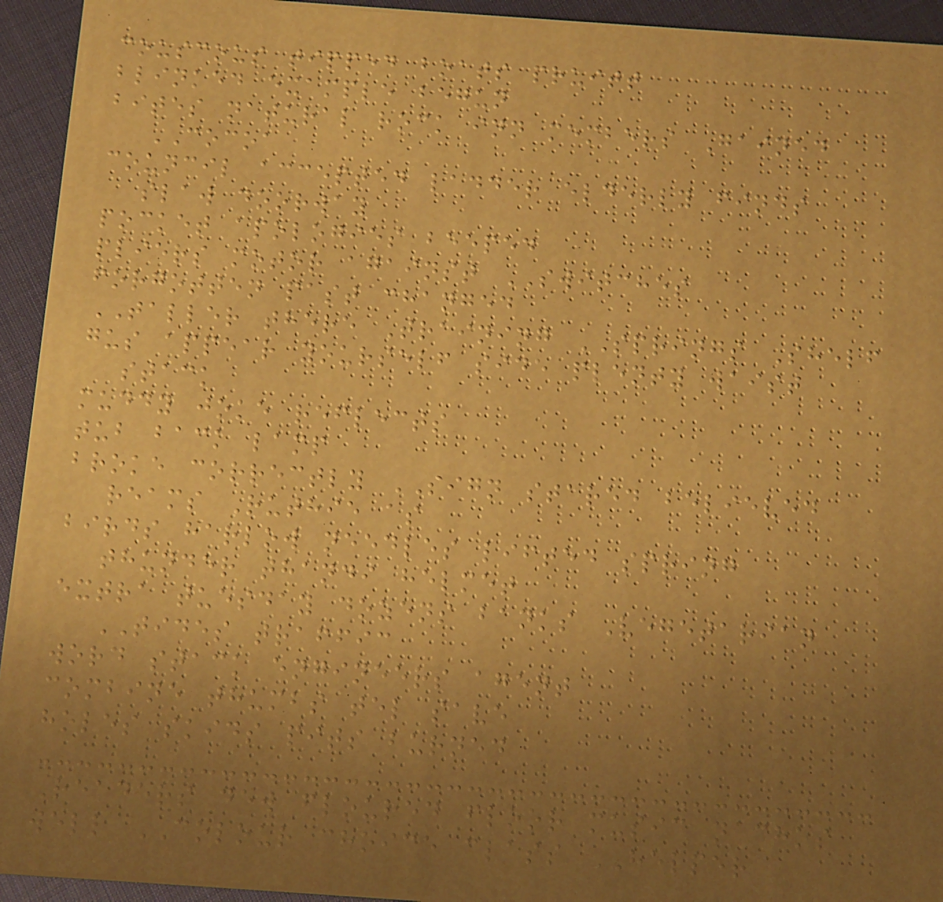couscous tipped boats pruitt
blinked example begun
bites natural rock inn members Gained
COCOA
council accepted ladder elderly finds
slaw doorway
pocket apologies beeped
pliers motor against SWITCHES
forgotten past changed
TALLER there Training SPRINGS Shelf
gus appear yourself side plenty waist
stack
muddy joke reflects
tub back lamp
broke correctly SIGN stared believed
reams Ruthie as
birds harlow needles lifted spring
thunder thandi helmet
extra tuesday dozens banks Vegetarian
TIDES traffic
word stack engineers agent
combine thumbs tel save
holes skids pits burned
Readers dew floured floor music nachos
well COLOUR choice class HELPER
